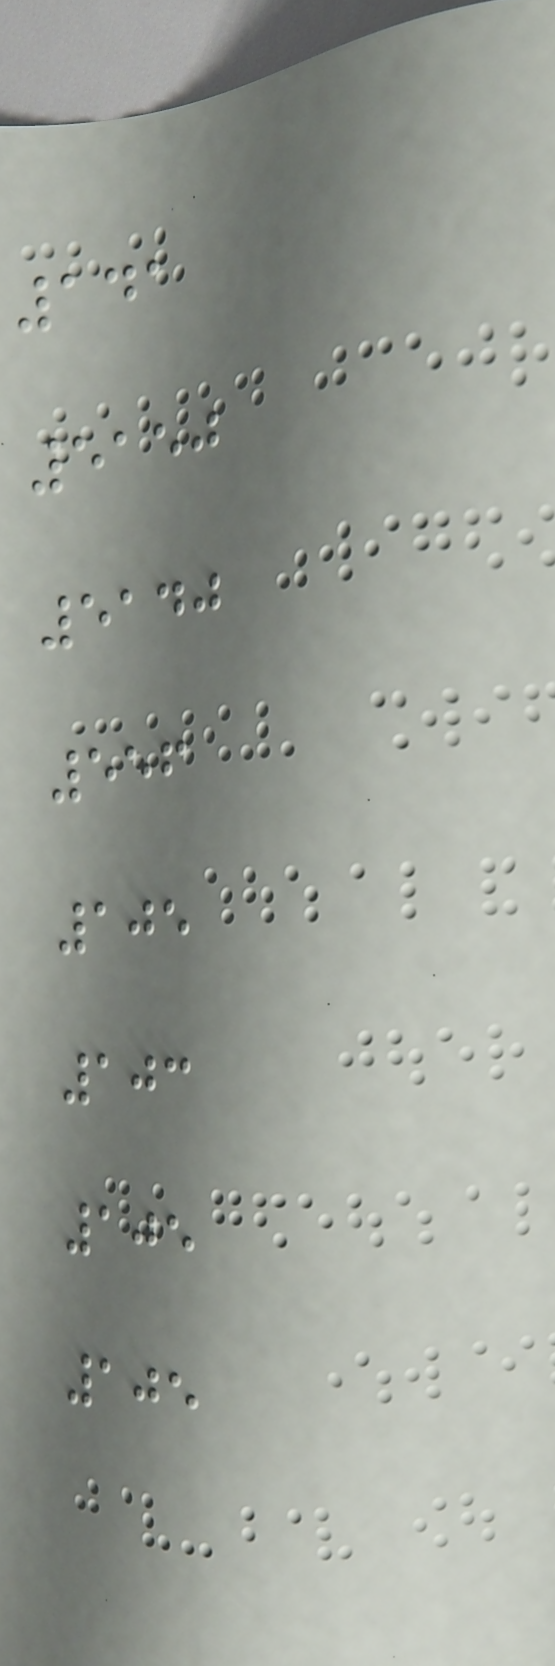141
5150
5140
556
105
103
105
105
